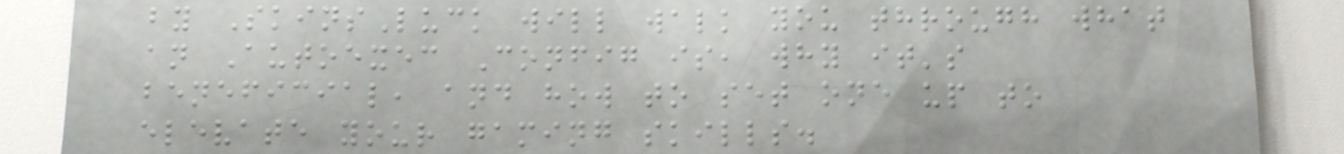by SkinsLuck will walk you through what
an Autoexec Config is, why it's
beneficial, and how to set one up to
elevate your gaming skills.
